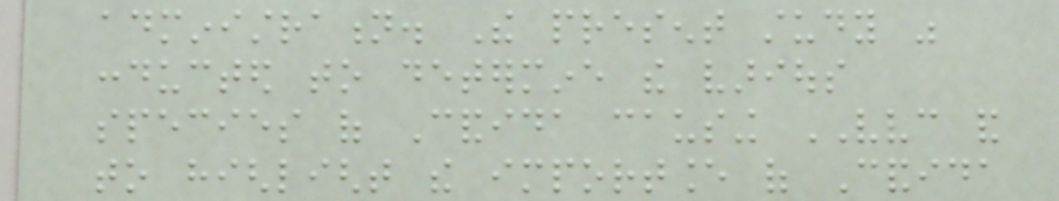administration. The present study was
conducted to determine the various
species of Candida causing VVC and
to highlight the importance of Candida
